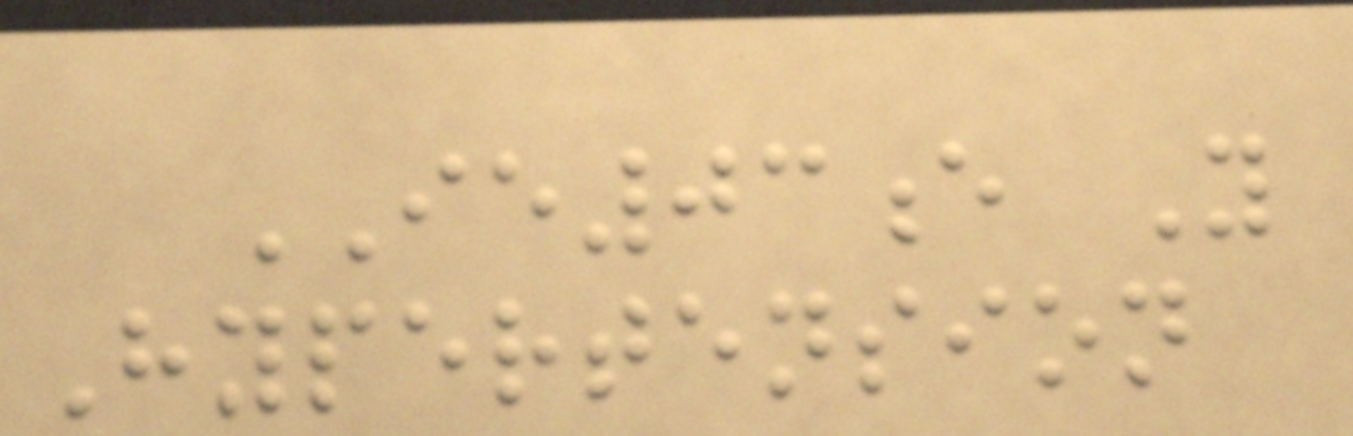IE03e Y
Hypertension
